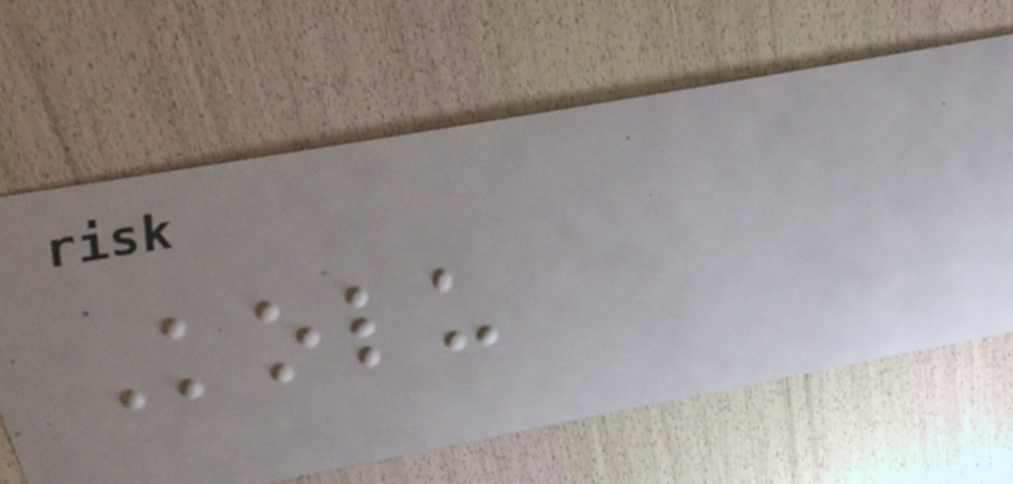Kolu
